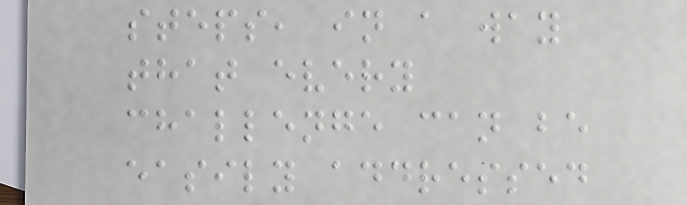steps, in a way
that every
challenge can be
easily addressed
